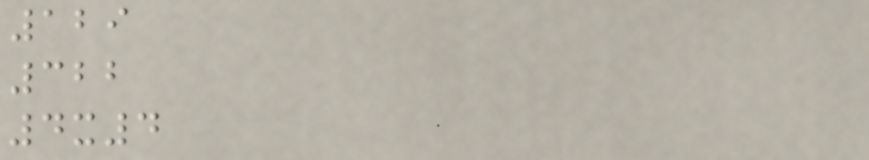129
322
4x4
